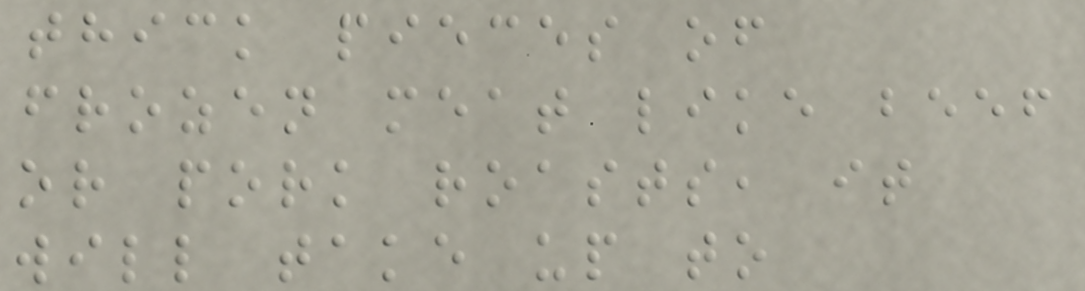thick pieces of
frozen meat like beef
or pork roasts, it
will take up to
